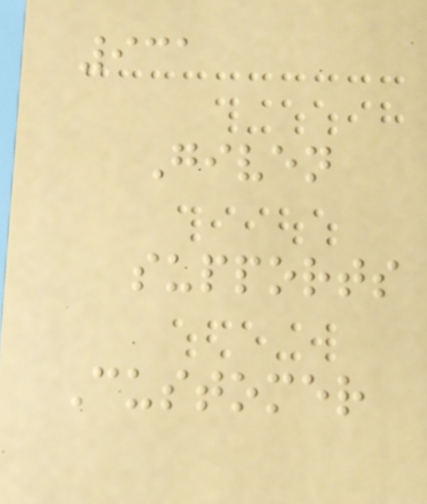931
Given
supports
Customer
